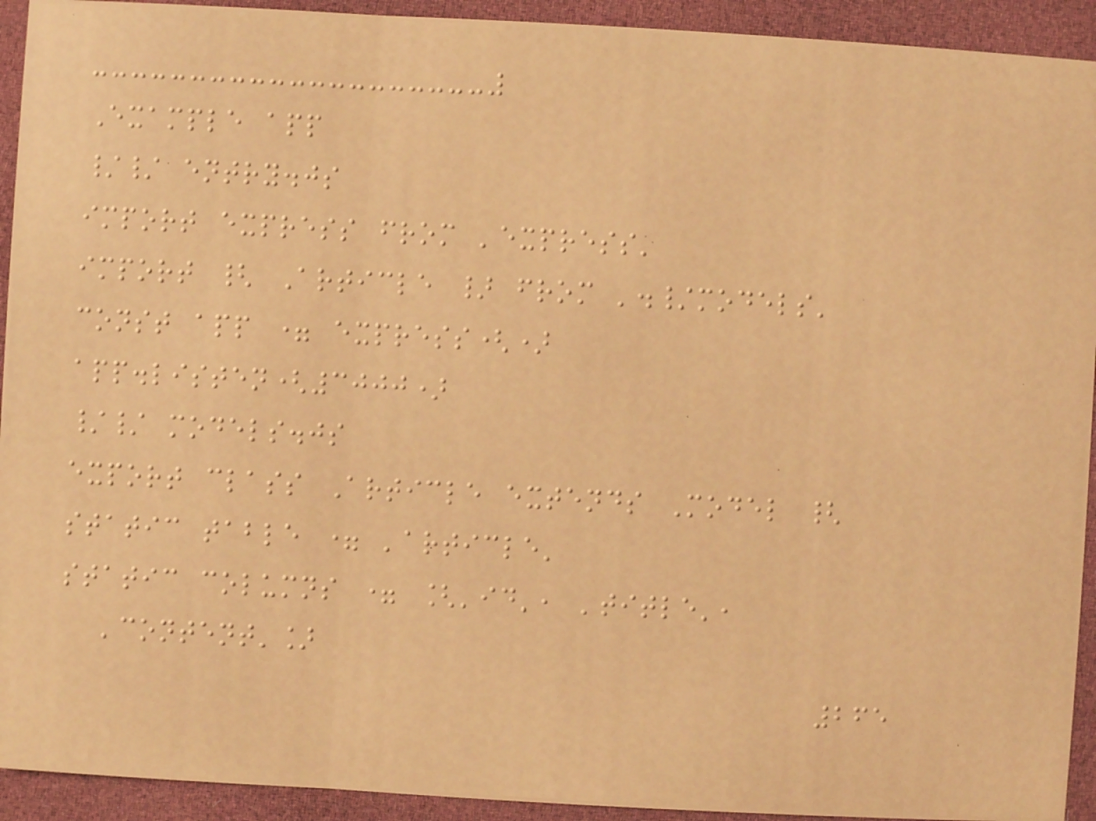Example app
// entry.js
import express from 'express'
import { Article } from './models'
const app = express()
app.listen(3000)
// models.js
export class Article extends Model {
static table = 'article'
static columns = ['id', 'title',
'content']
265
